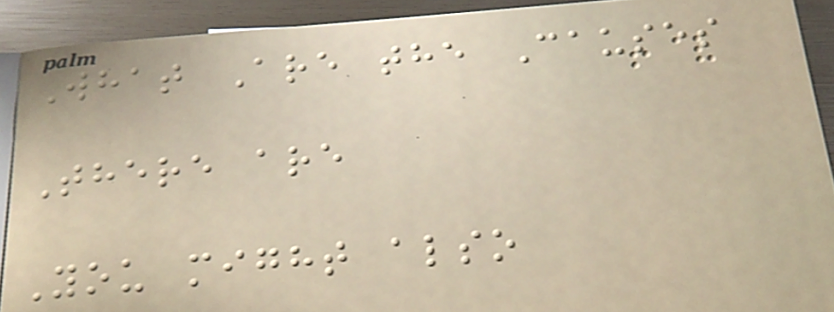What Are the Causes
There are
You might also
